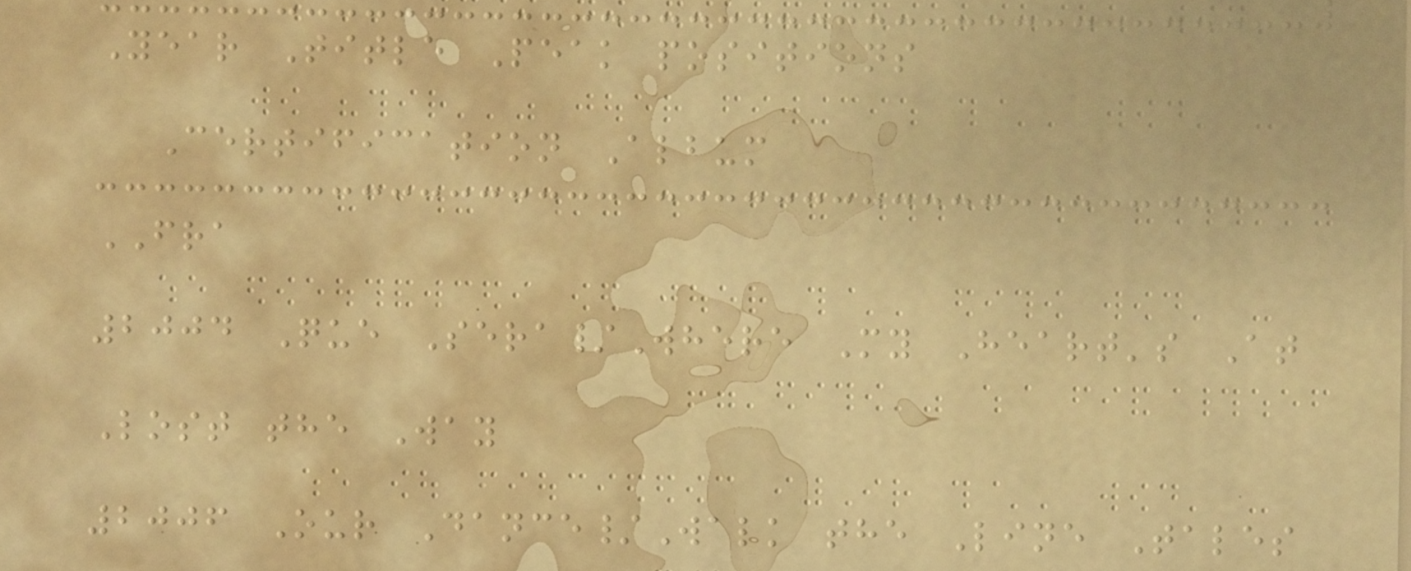Year Title Peak positions
Certification Album
FRA
2004 Que Sera/Where My Heart's At
Lost the Way
2006 Our Dance/Walk the Line Tales
